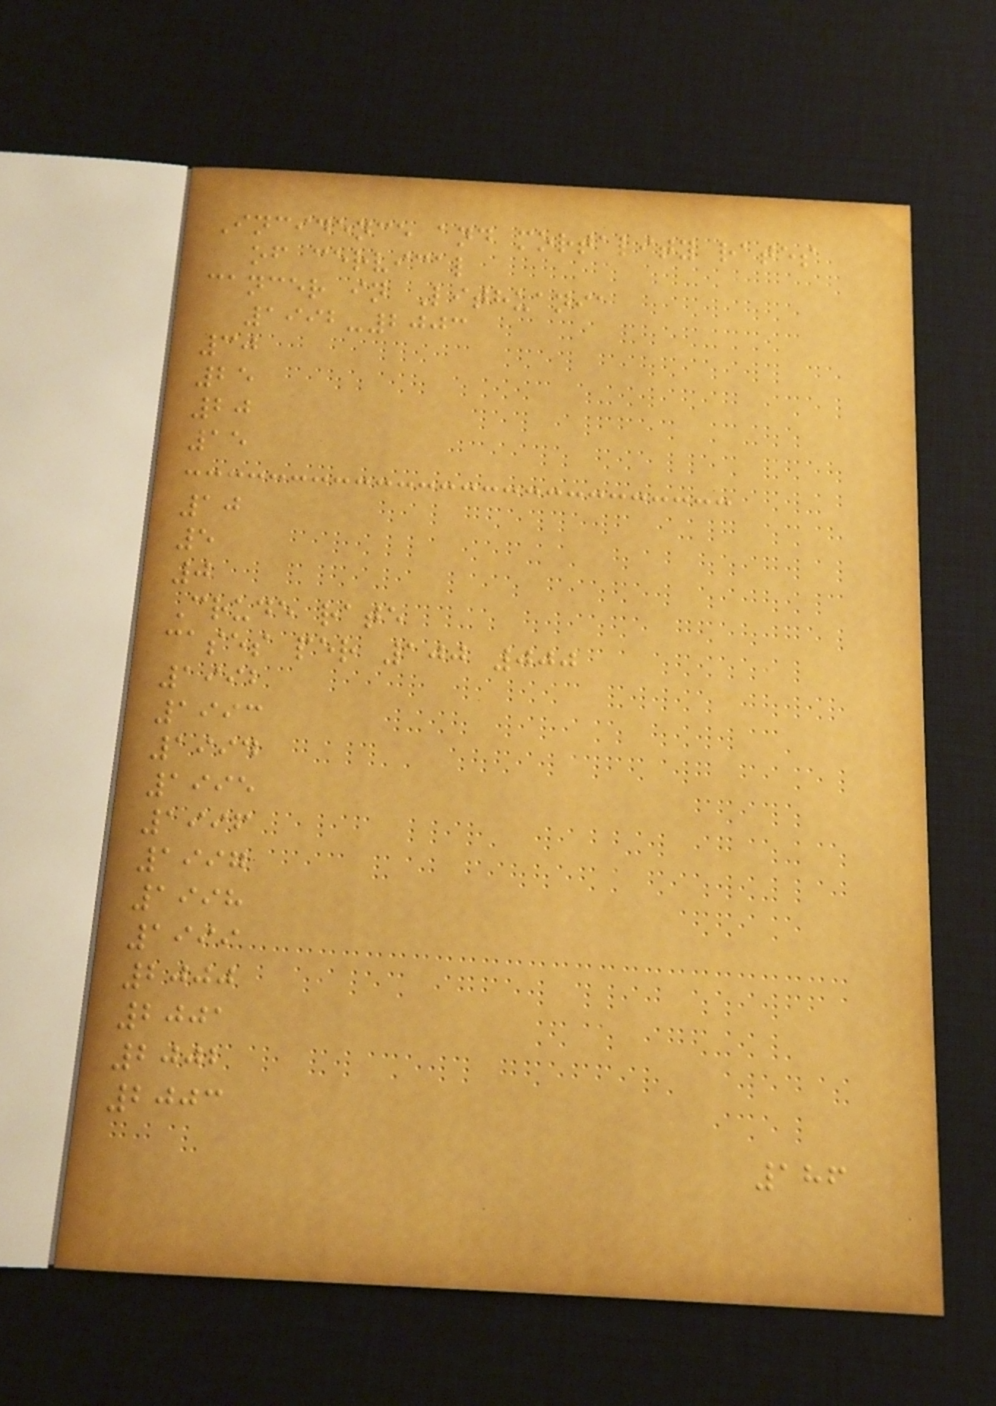Incidence and mortality rates
of cervical
cancer in Lithuania
1992-2003
30
25
20
15
10
5
0
Crude rate
cases per 100 000
1992
1993
1994
1995
1996
1997
1998
1999
2000
2001
2002
2003
186
